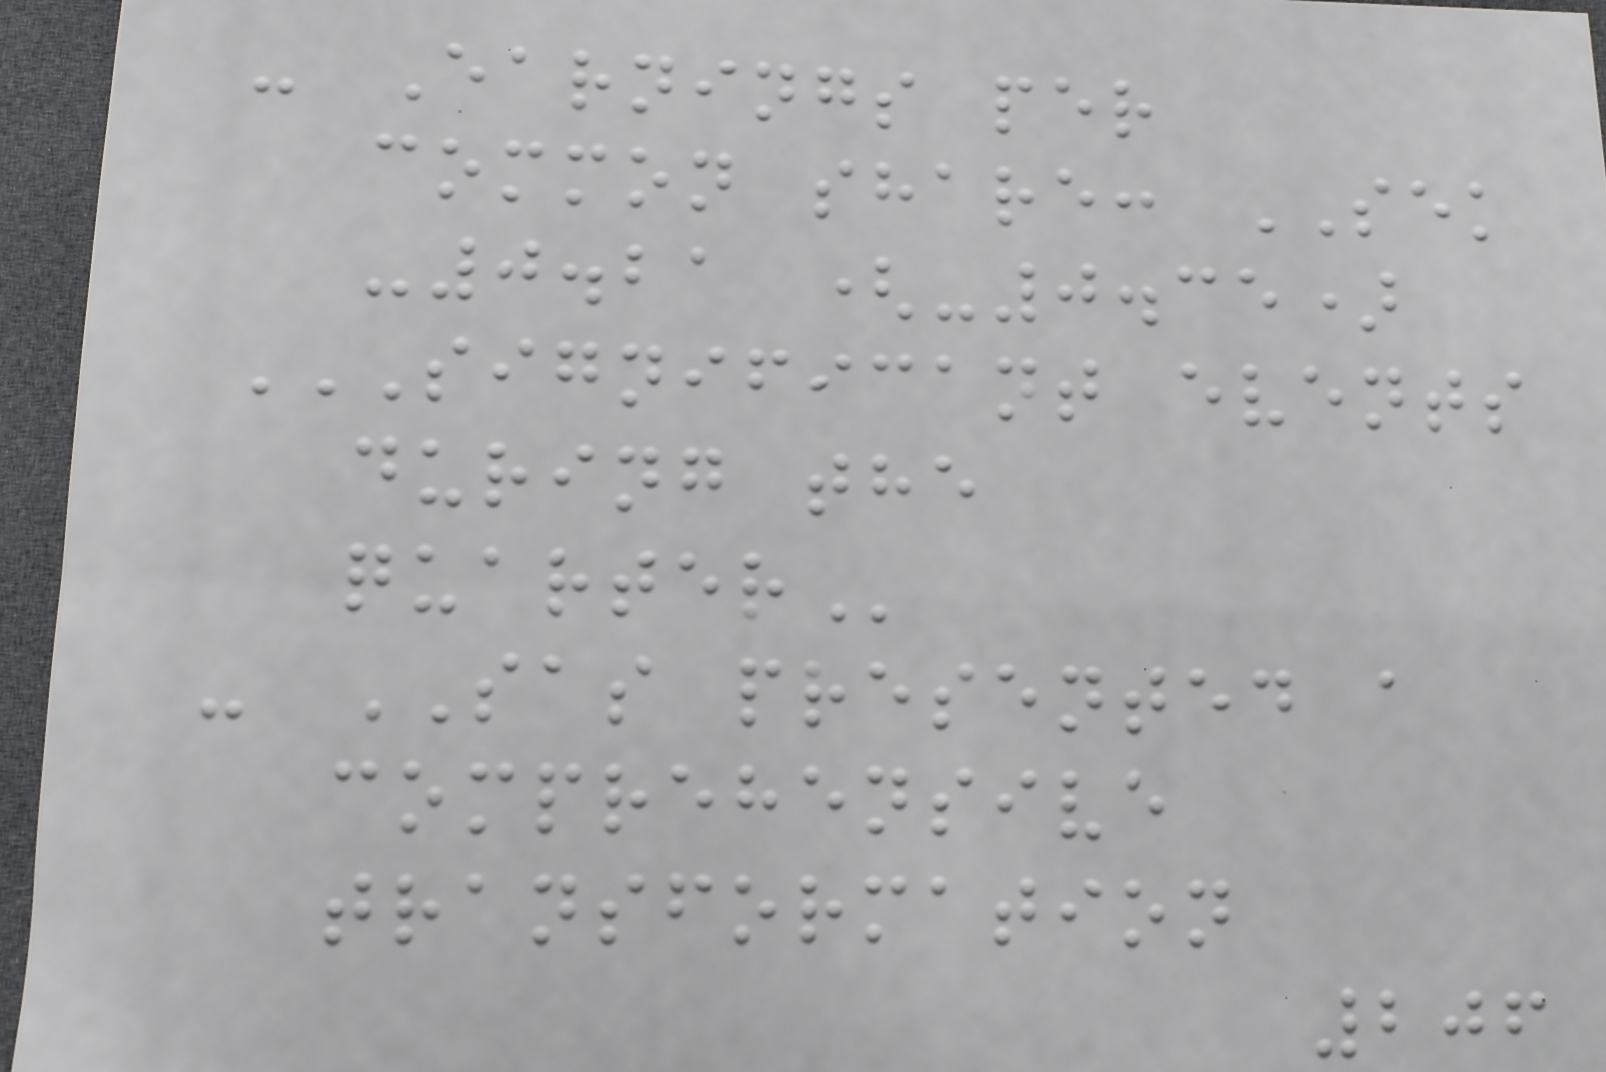- Earnings per
common share: SEK
-0.21 (-0.35)
SIGNIFICANT EVENTS
DURING THE
QUARTER
- SAS presented a
comprehensive
transformation
206
